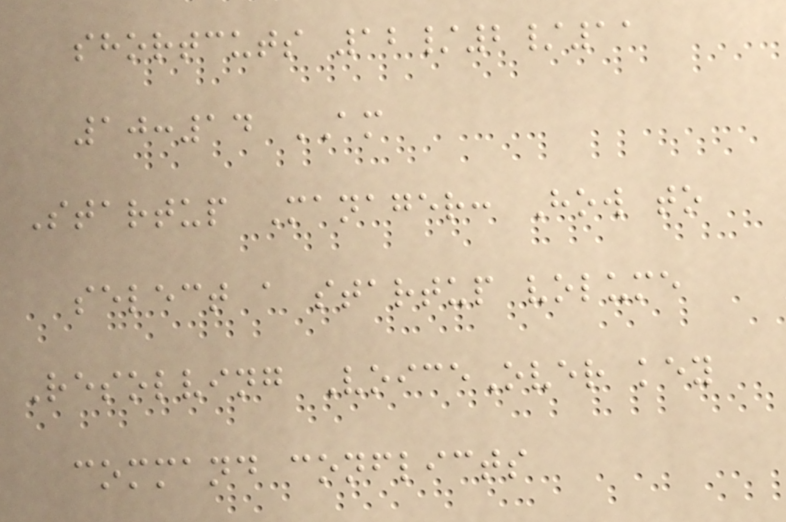shortcuts 12/2/11
10:14 AM
Startup Manager: How to
select a startup volume
Resolving VoiceOver key
command conflicts
